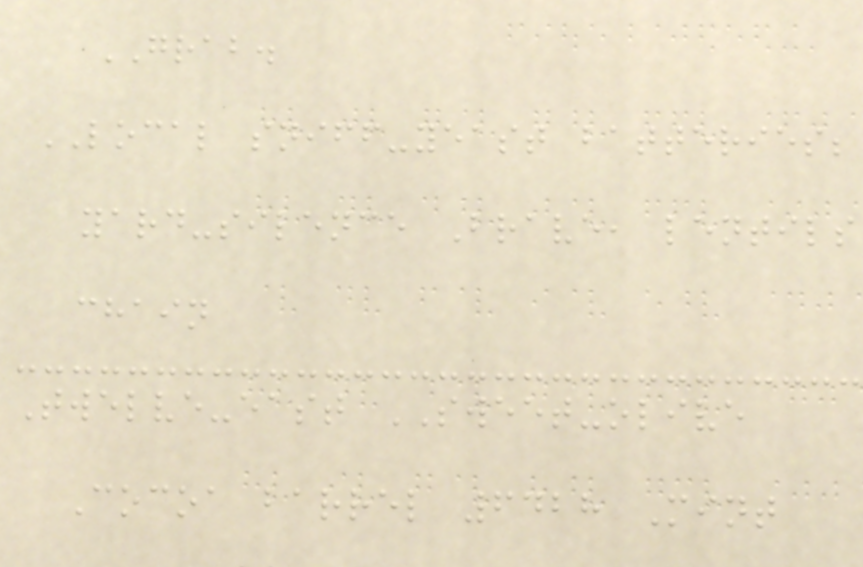GRAB.
LOCAL sniff-yeast batteries;
yard-silence Brave, lentils
chain
Twelve-east SWEET-olive
Cocoa barrel 6428 Mint
